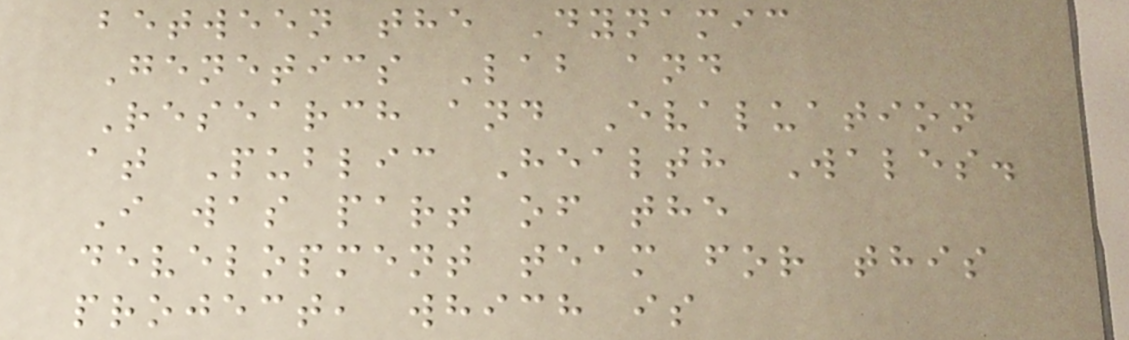between the Dynamic
Genetics Lab and
Research and Evaluation
at Public Health Wales.
I was part of the
development team for this
project, which is
